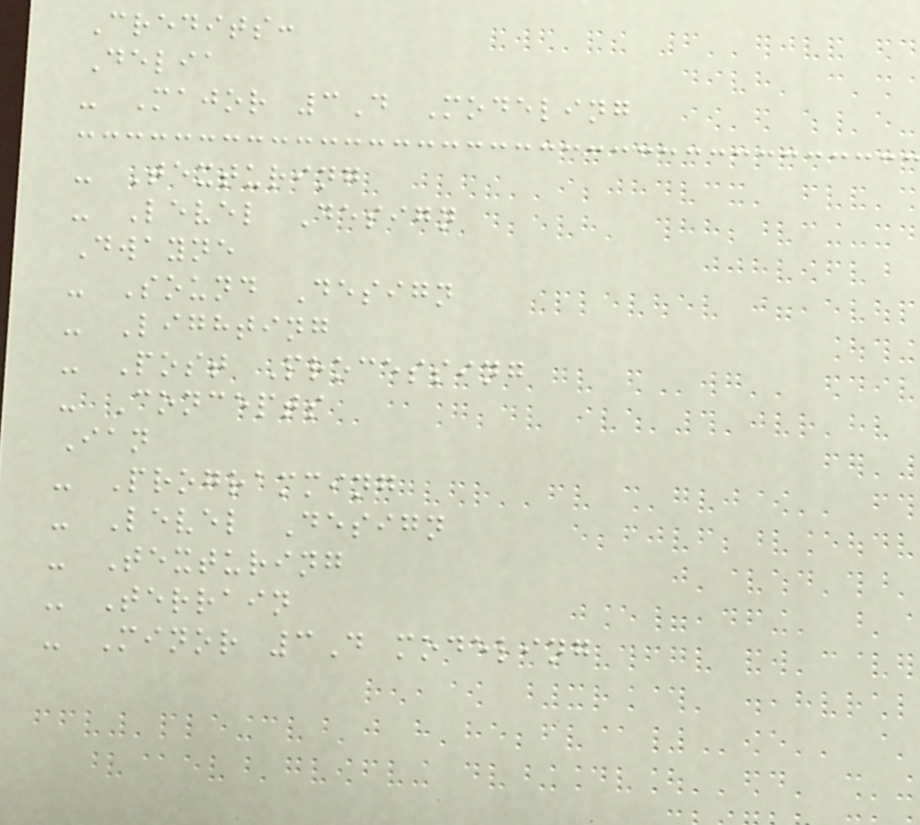Credits:
Delia
- Major 3D Modeling
- Texturing
- Level Design
Dwayne
- Sound Design
- Lighting
- Post Processing
- Concepts
Ian
- Programming
- Level Design
- Texturing
- Terrain
- Minor 3D modeling
